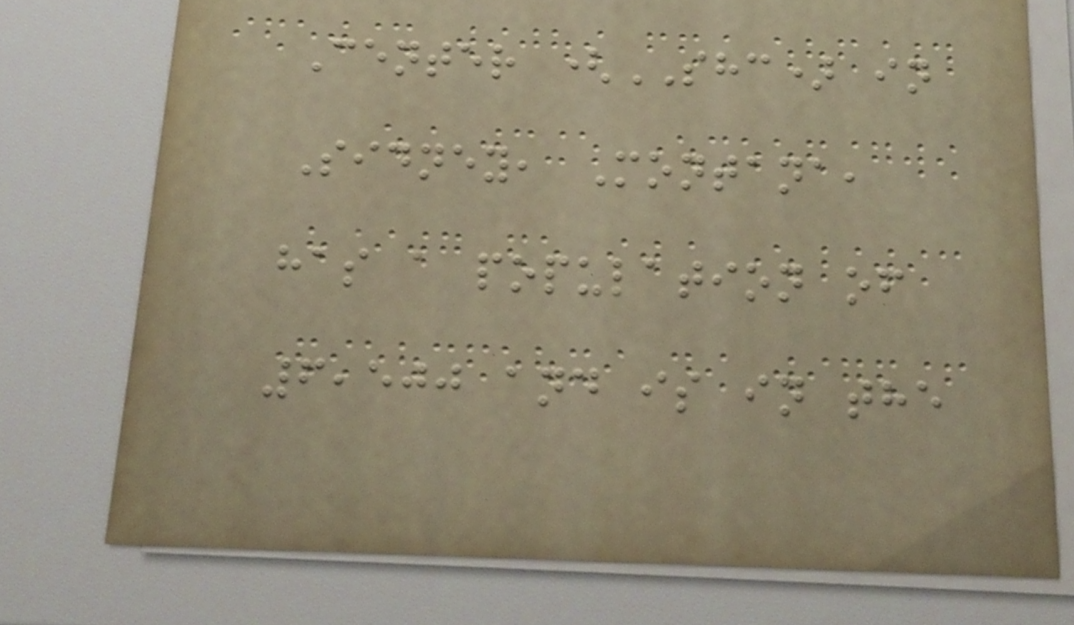Center (SHC) in
Sidney, Montana,
has a population of
6,500 and is in the
